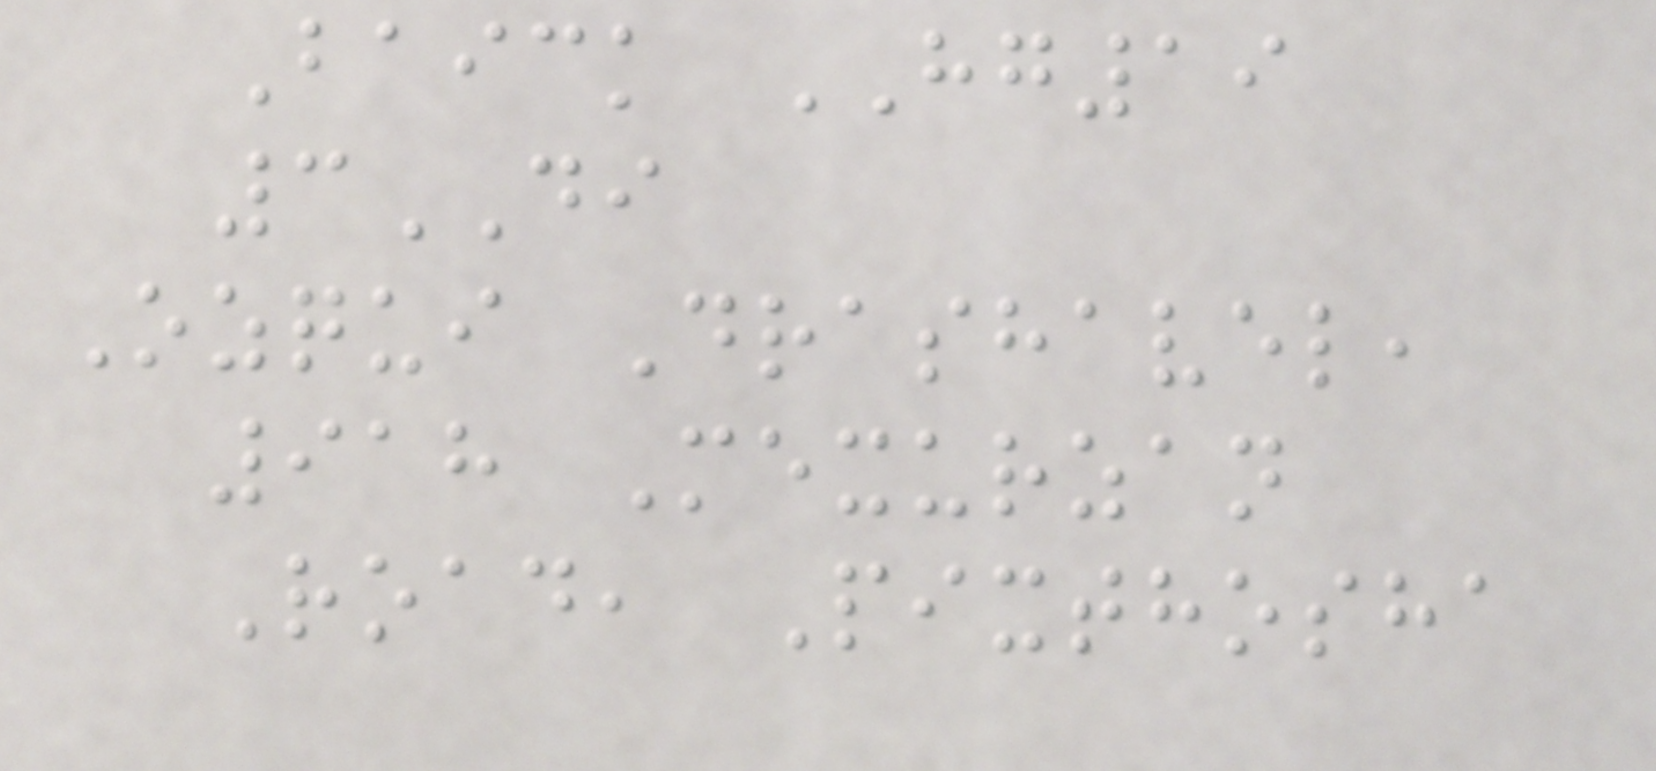Baick HG19
3DI
Ozqui Drashavel,
918 Mexurzan
Road, Pixthosha
